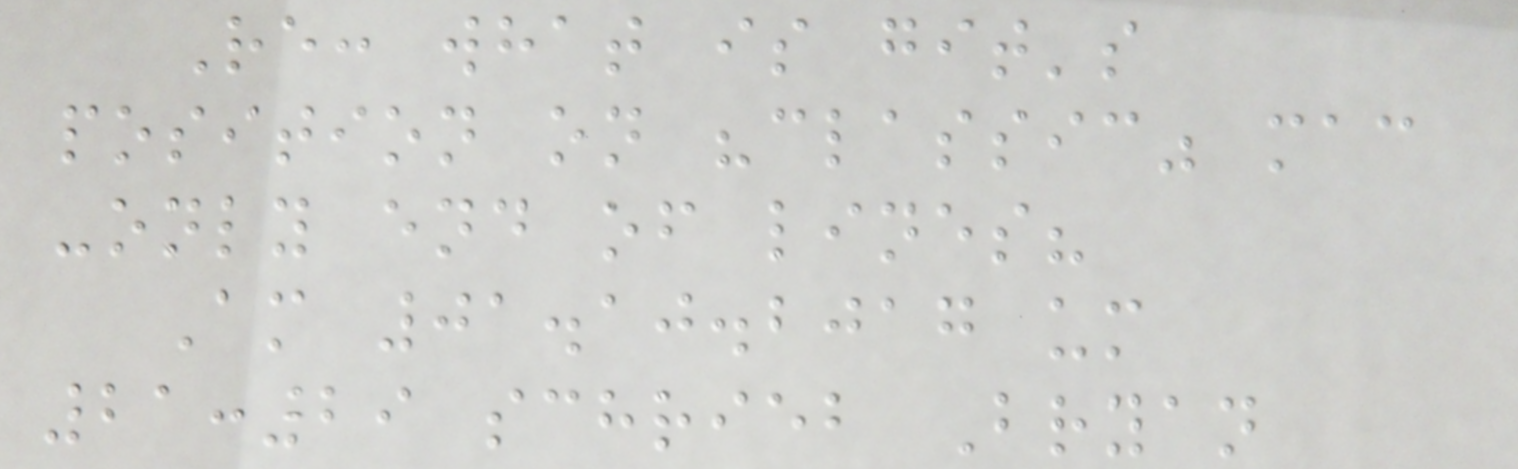Re: what is git's
position on "classic" mac
-only end of lines?
Am 01.10.2017 um
21:29 schrieb Bryan
